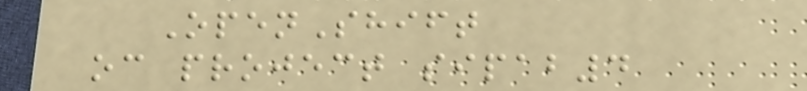OpenShift
oc project sipab4
